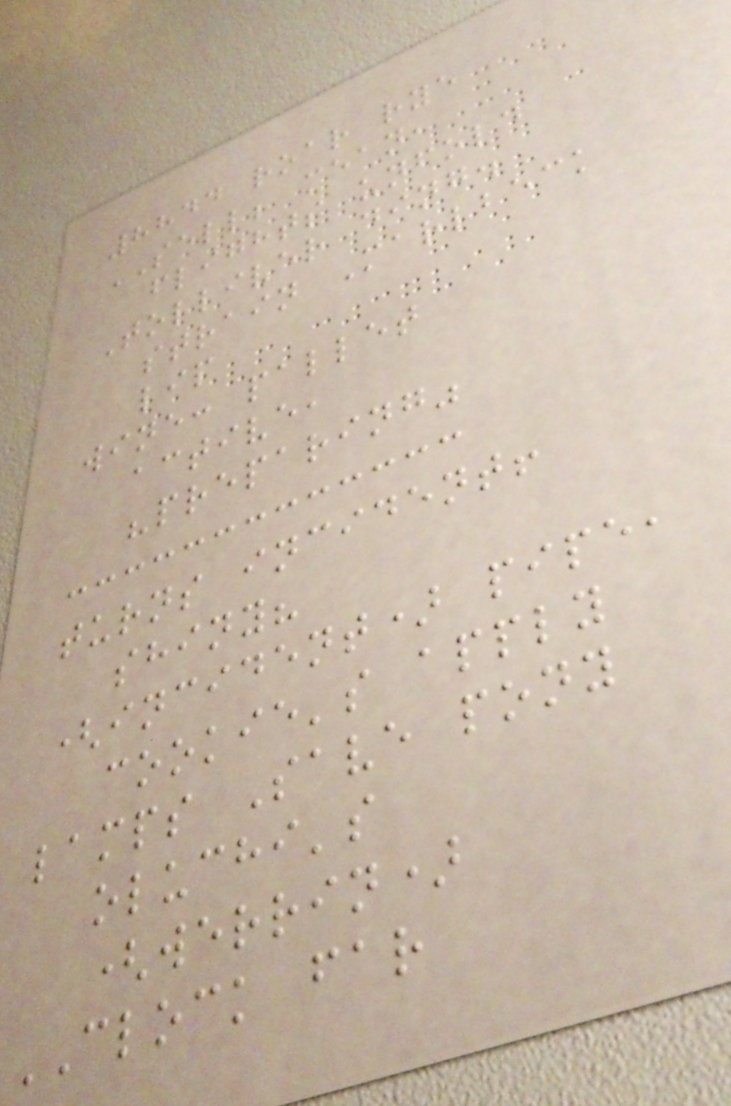8844 roar rye
SELL; mean,
flights unfold
Tolliver ding.
strain Marlbeck
lip
wine: pallet
active,
"preparing"
turns incident!
shiny?
(incident) pipe,
cookie's apply
lamps Save pony
oluchi's
(werrin)
CLOCK far
